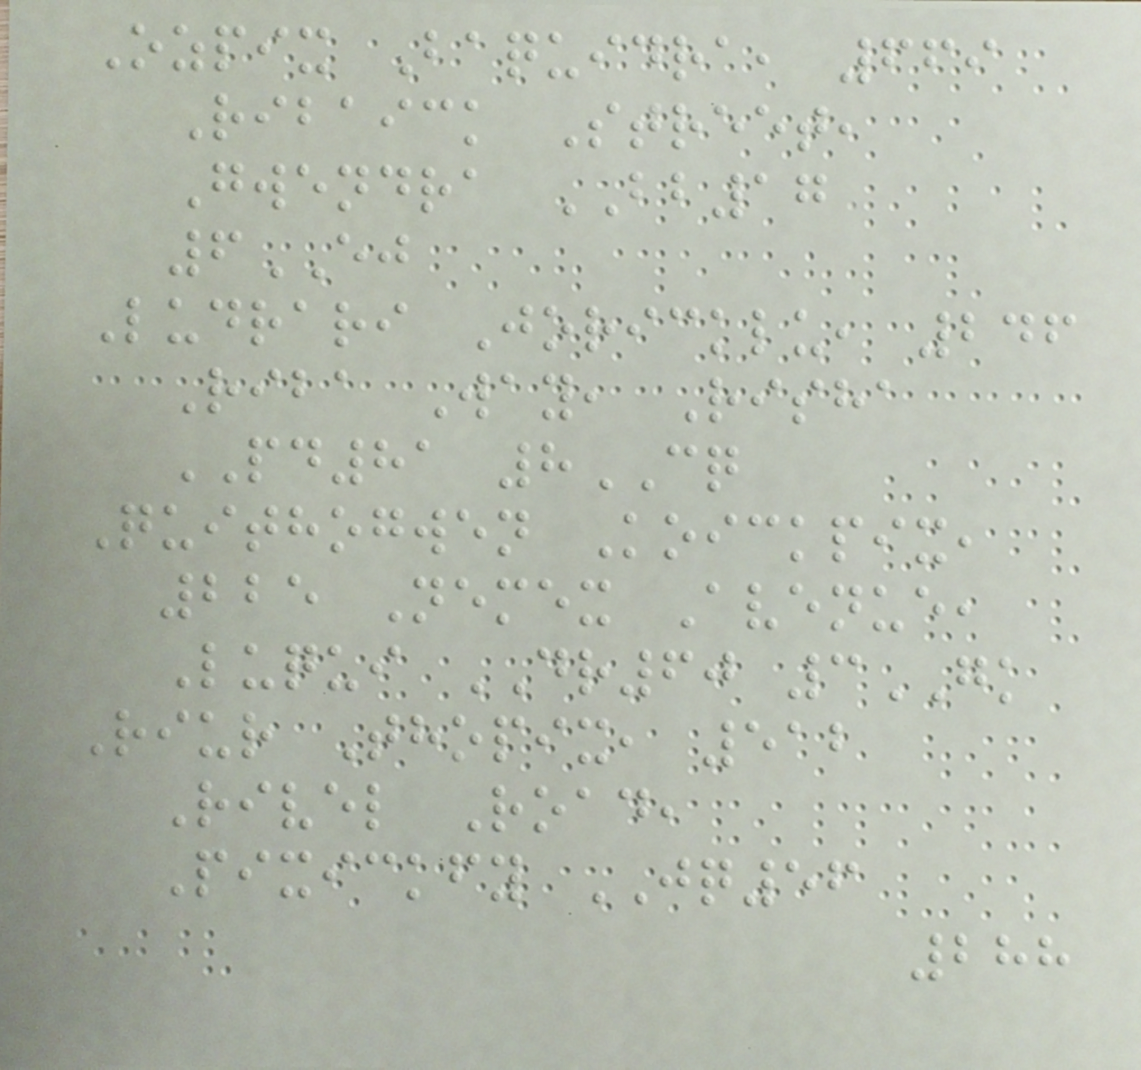Ozpix Baquidra, 669
Ribaick Street,
Gwendra BB17
6EJ
Ludrari Joricklu, 246
Riba Way, Risha
PD81 8CQ
Quithogwen Koickpix,
225 Nemex Avenue,
Luqui DR60 3GK
Riur Thopix, 512
Rivel Road,
Pixickfy JQ56
288
